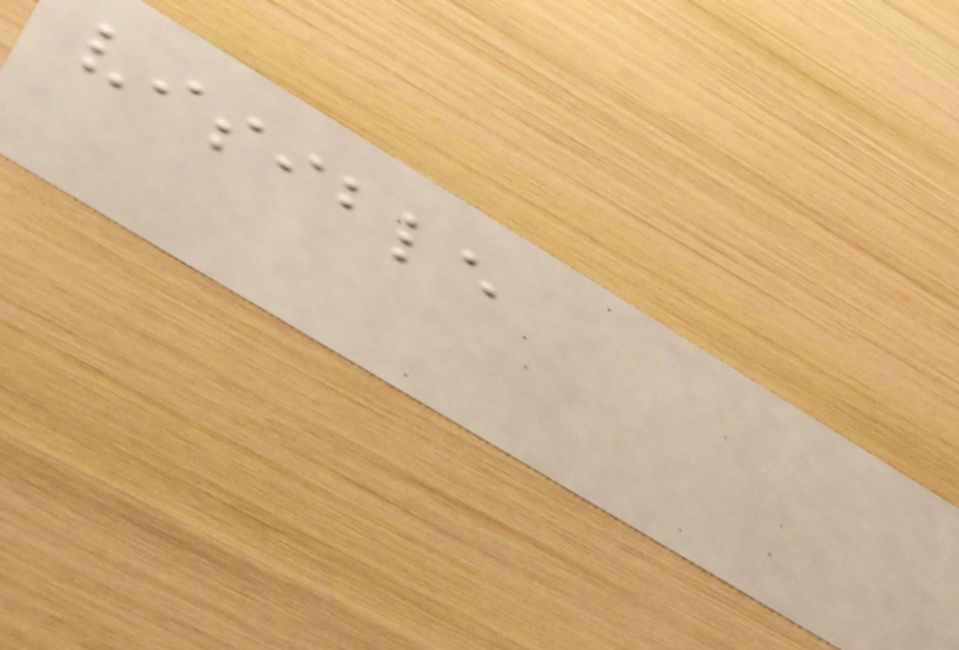visible
